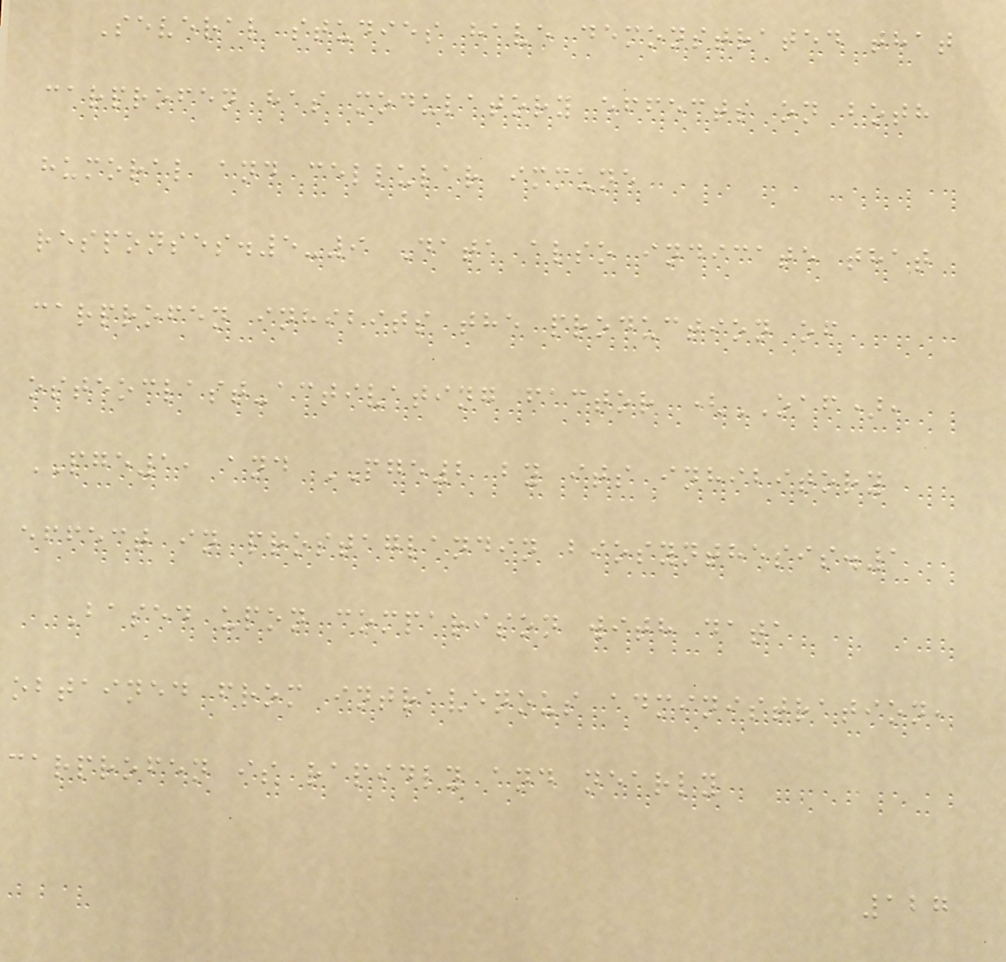Several studies have demonstrated that
carprofen has modulatory effects on both
humoral and cellular immune
responses.5-9 Data also indicate that
carprofen inhibits the production of
osteoclast-activating factor (OAF),
PGE1, and PGE2 by its inhibitory
effect in prostaglandin biosynthesis.1
Based upon comparison with data
obtained from intravenous administration,
carprofen is rapidly and nearly
127
